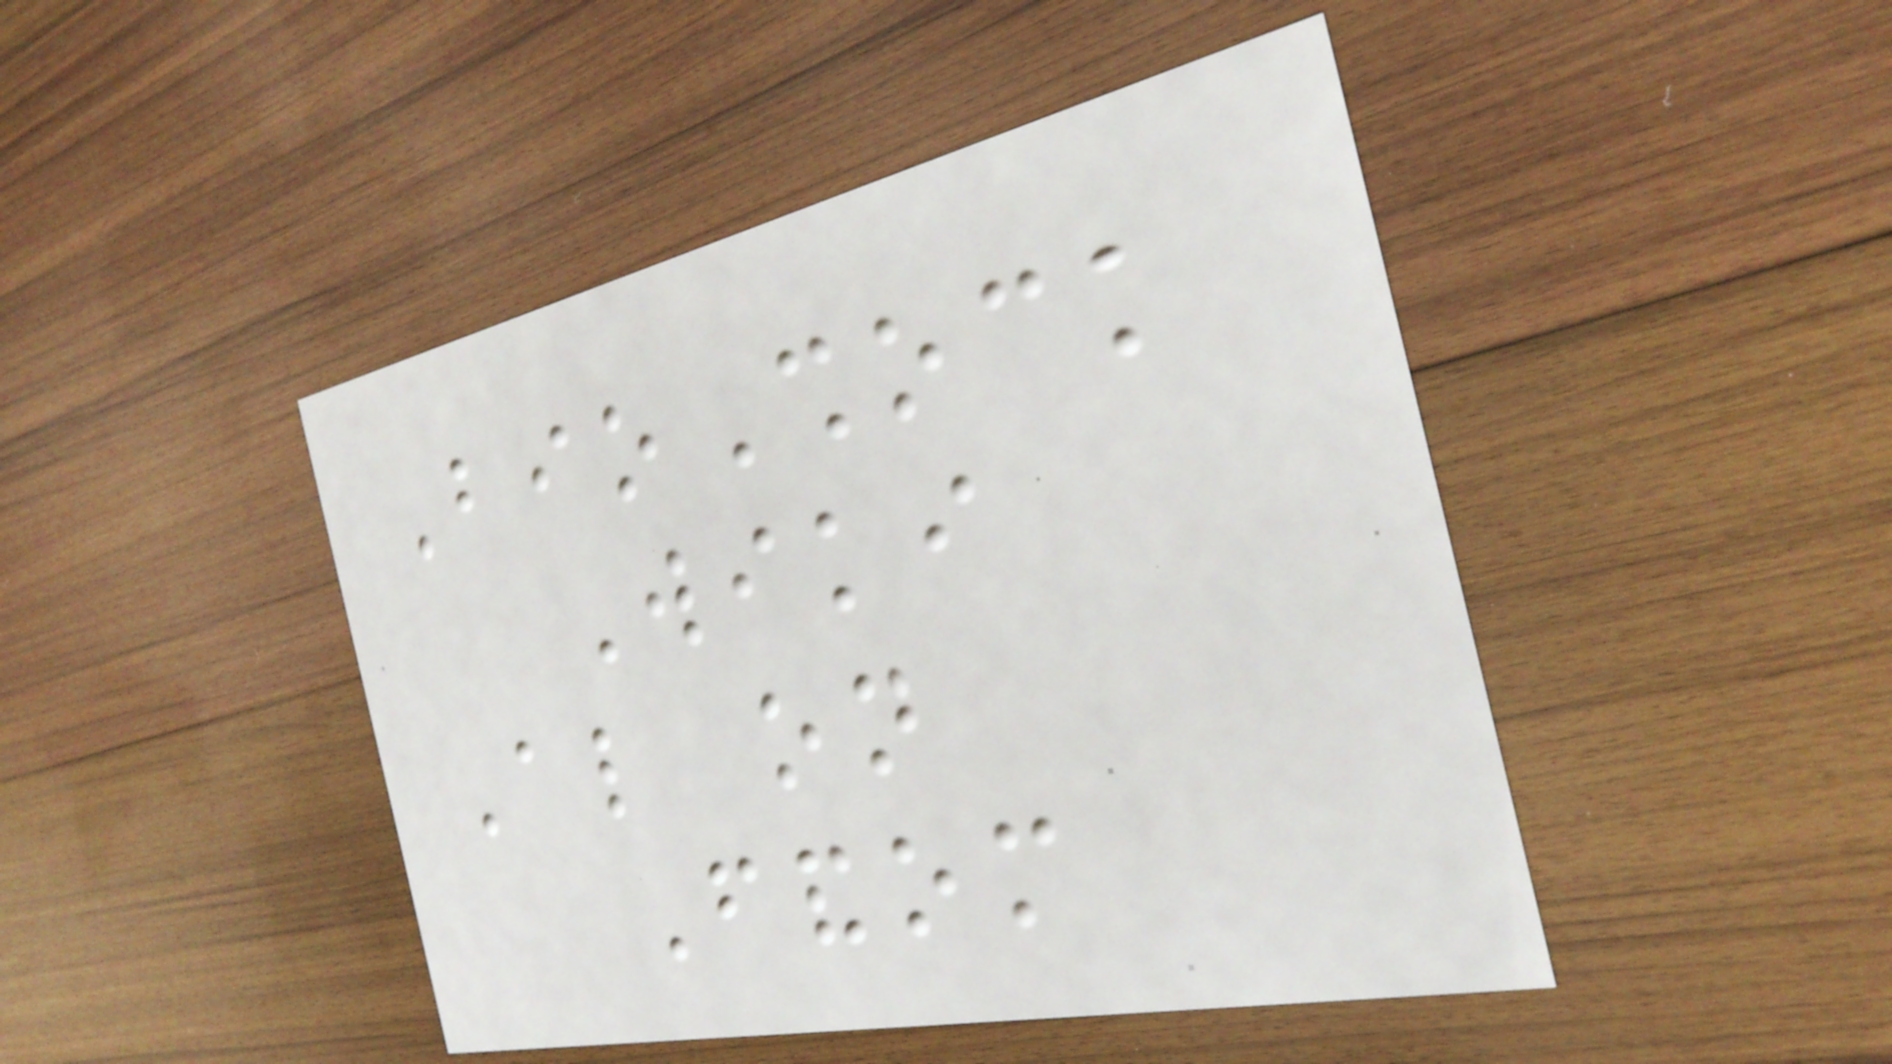BioShock
Wiki
Also on
Fandom
